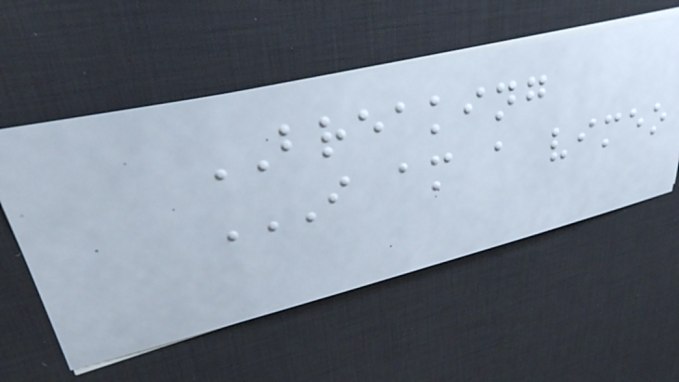BREAKING
I AM A VIMEO
